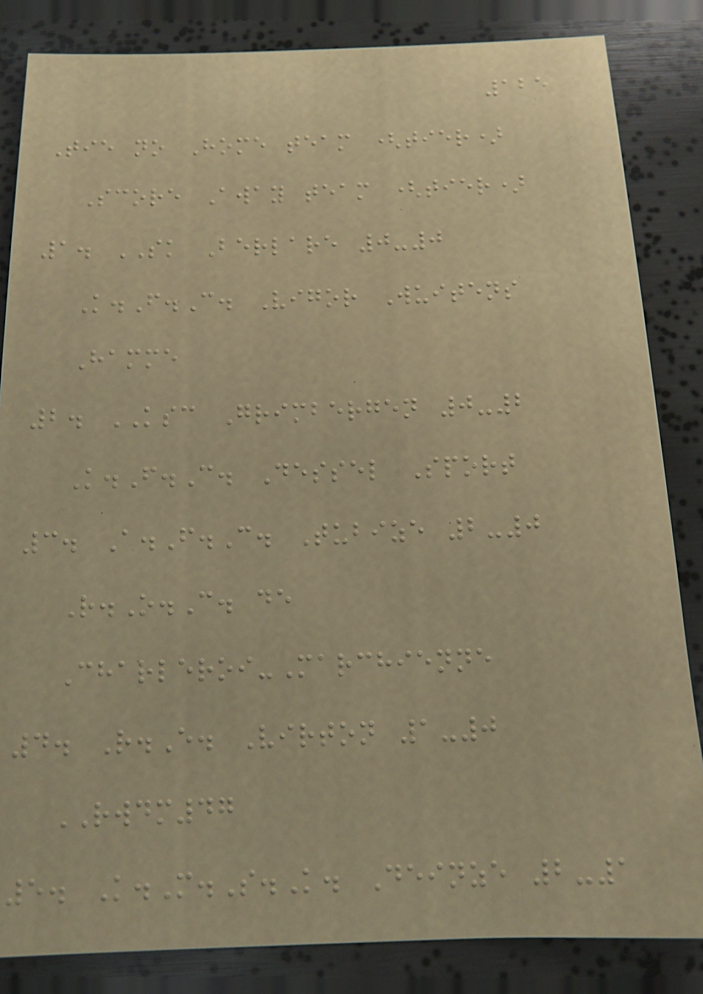125
Tie no Home team (tier)
Score Away team (tier)
1. SK Berlare 0-0
K.F.C. Vigor Wuitens
Hamme
2. KSC Grimbergen 0-2
K.F.C. Dessel Sport
3. A.F.C. Tubize 2-0
R.O.C. de
Charleroi-Marchienne
4. R.E. Virton 1-0
RWDM47
5. K.M.S.K. Deinze 2-1
